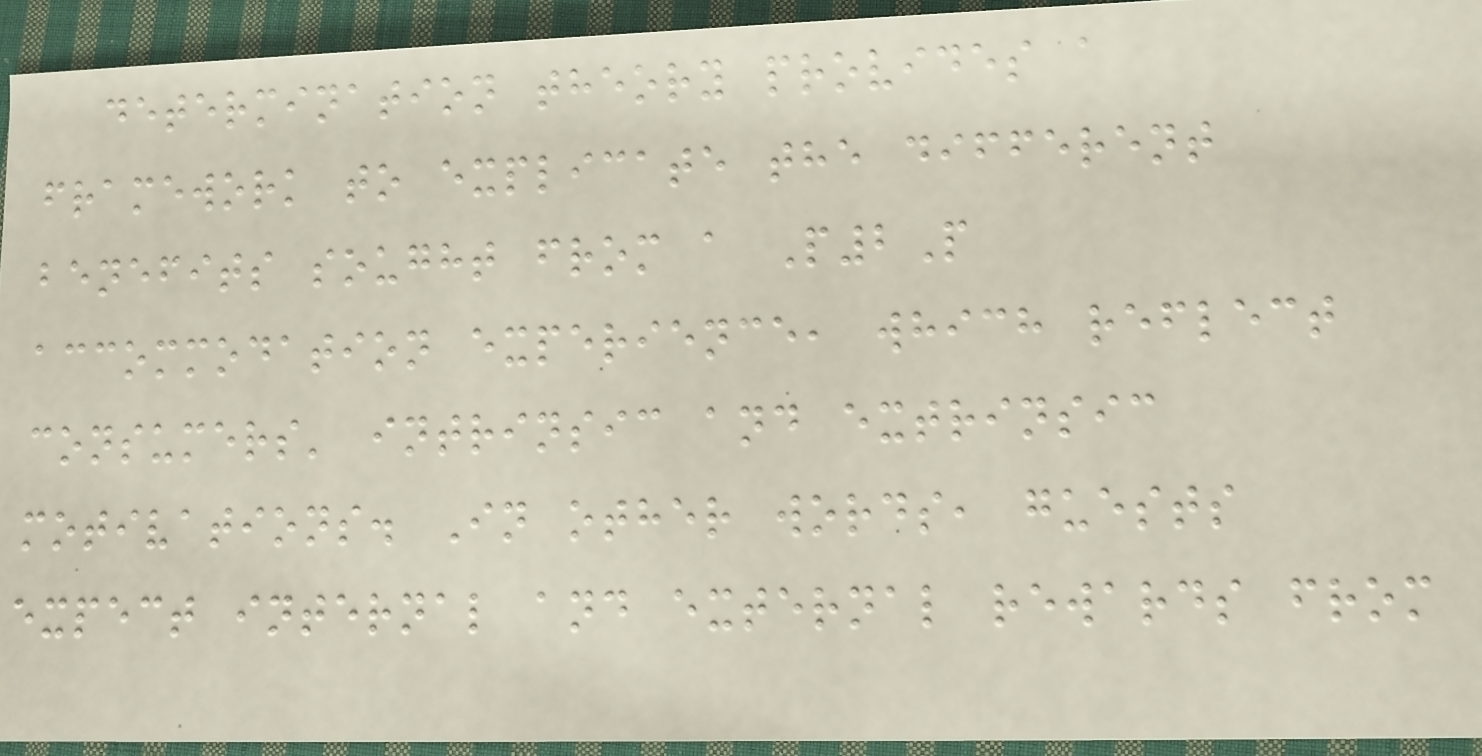determination theory provides a
framework to explicate the different
benefits sought from a P2P
accommodation experience, which reflect
consumers' intrinsic and extrinsic
motivations. In other words, guests
expect internal and external rewards from
